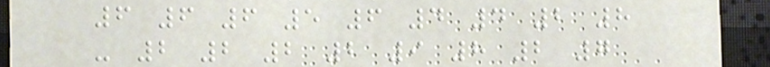6 6 6 5 6 4 4 2 8
- 2 2 2 2 9 8 2 7
